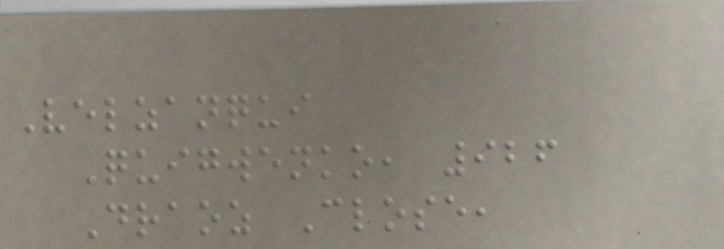Velzanqui
Quigwenko, 926
Draoz Close,
